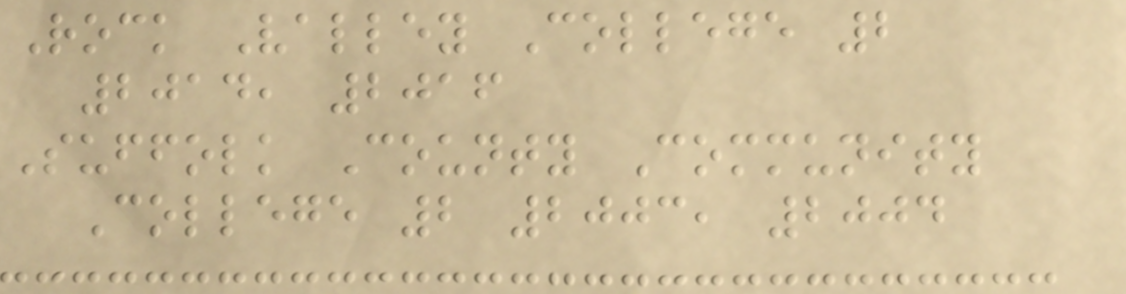Rock Valley College 2
2014, 2016
Suffolk County Community
College 2 2003, 2004
